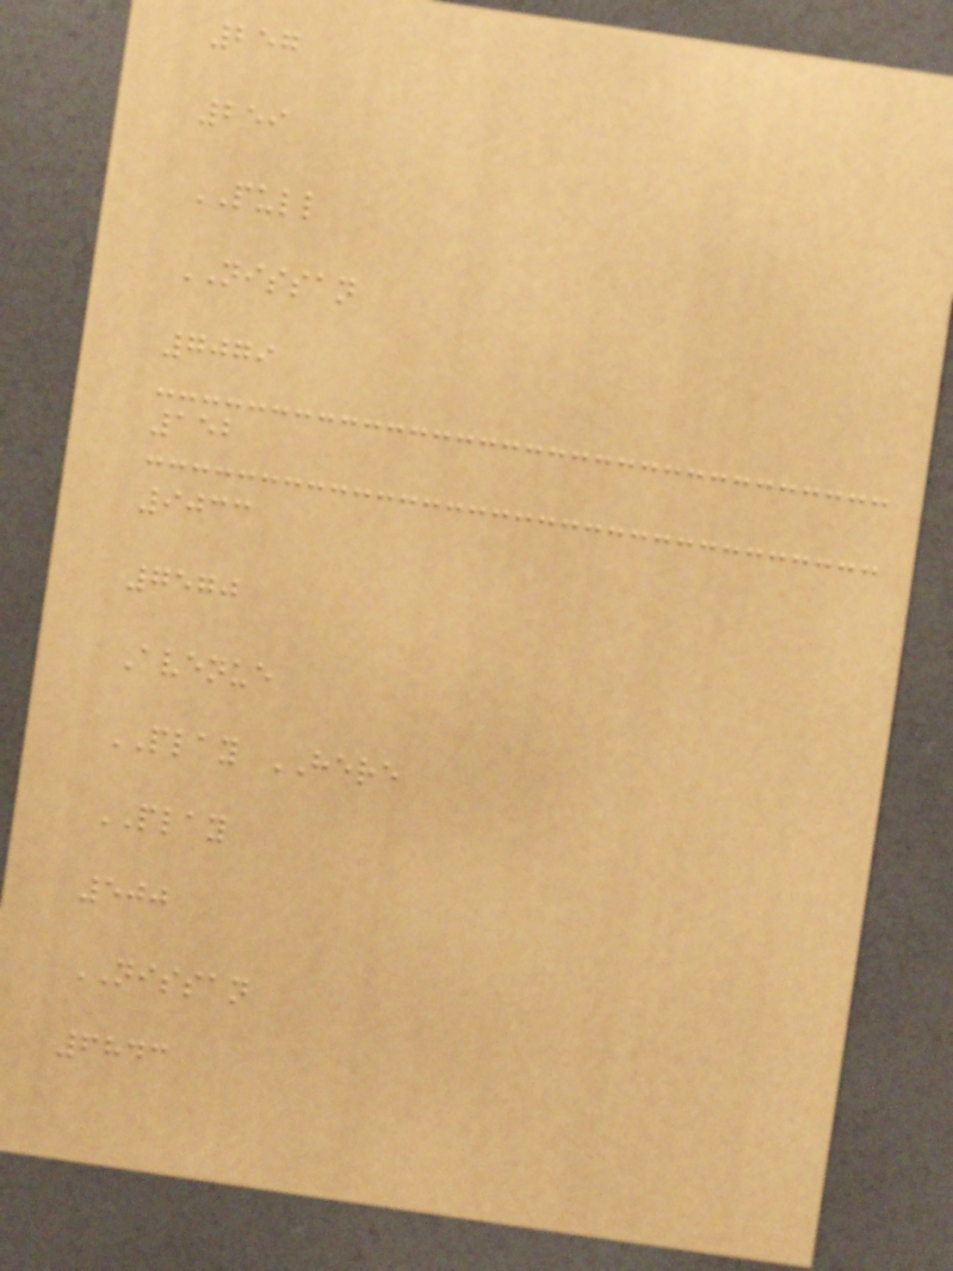257
259
PULL
NISSAN
7079
152
9033
7570
Avenue
PLAY HERE
PLAY
500
NISSAN
6843
